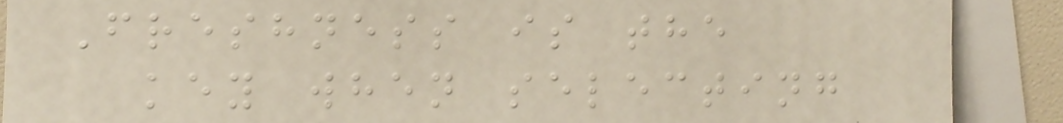Freshness is the
key when selecting
